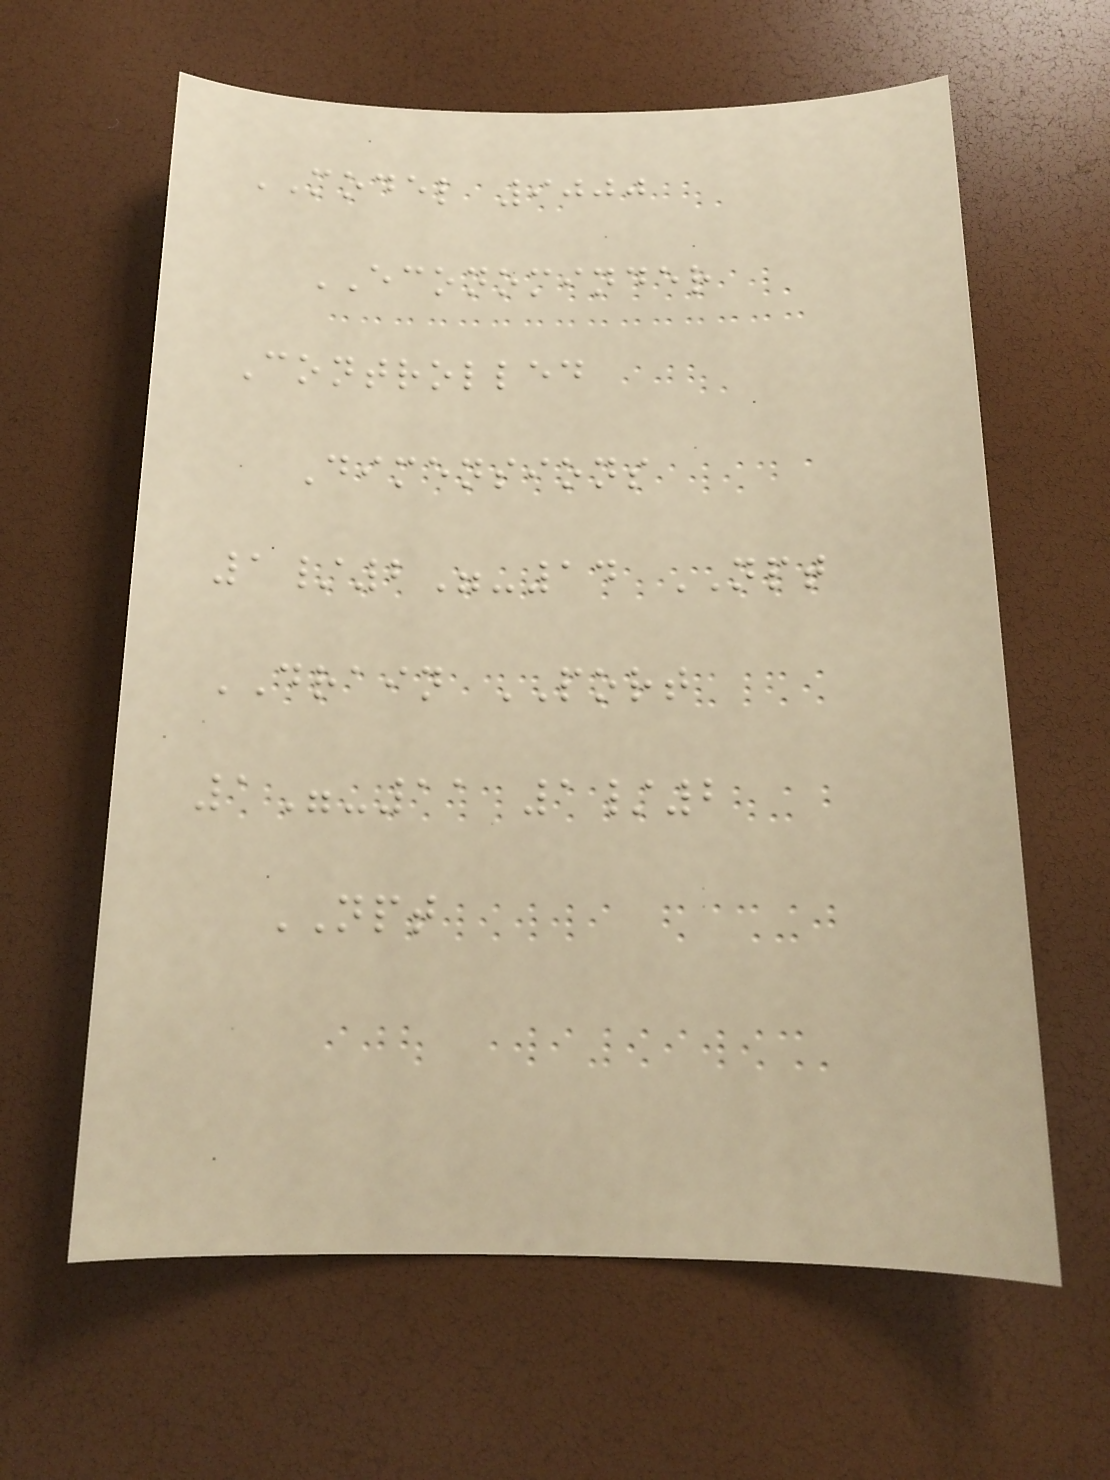MODEL 9000
ECONOMINDER
Controlled
Dimensions
1/2"-14 NPT
DRAIN PORT
1"-11 1/2
NPT
